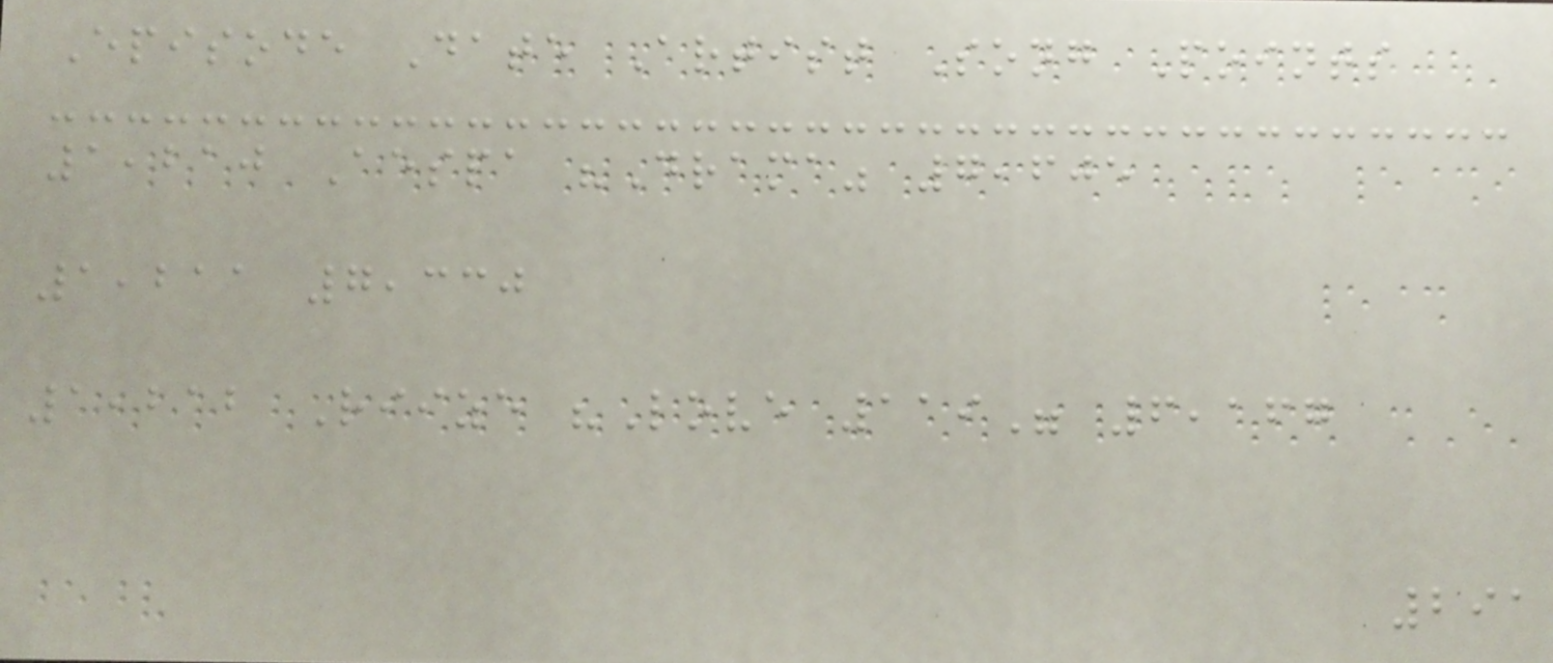Episode Date Artist Song Points
1,210 Aespa "Drama" 7,605
1,211 7,330
1,212 Riize "Love 119" 6,167
291
